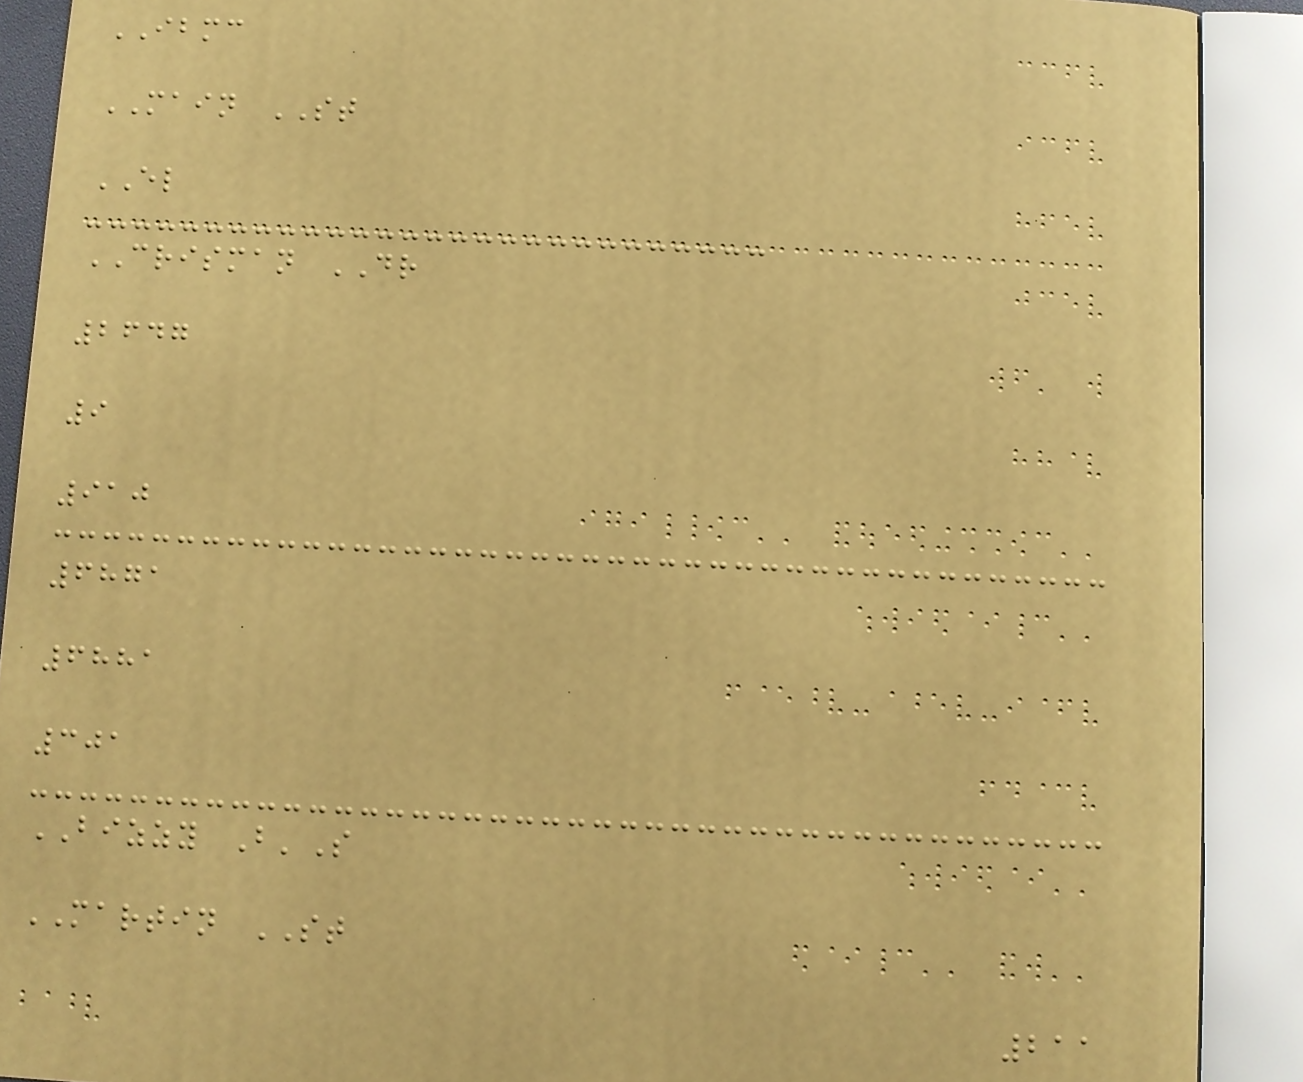IBMC
MAIN ST
EL
CRISMAN DR
2647
9
910
6871
6881
301
BIZZY B'S
MARTIN ST
211
